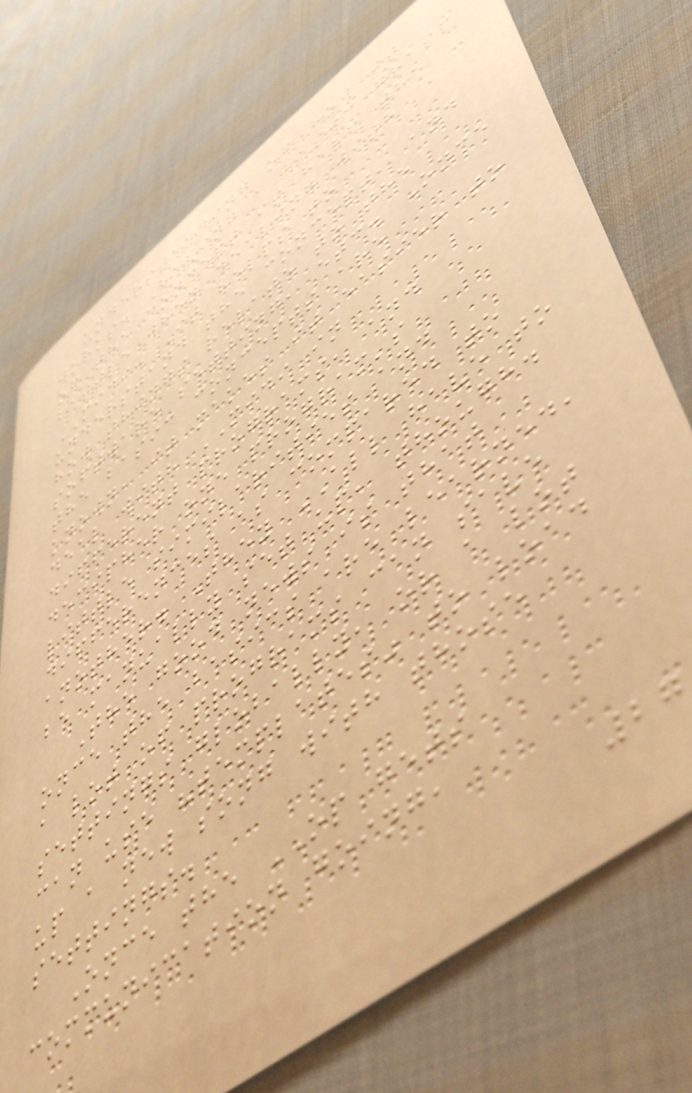understanding of how it
works. Having a basic grasp
of the concept is half the
battle when dealing with
MIDI. It helps to
understand the concept, and
how things relate to the
software setting, etc. Once
the basic concepts are
known, it makes it easier to
deal with MIDI in
different programs, and
decipher one program's
little similarities and
differences as compared to
another. They ALL have to
be manually set up, though.
The good news is that
once the basics are learned,
a lot of programs can save
settings globally, or a lot
can use "templates" to load
up a new song with those
settings.
Once the OP gets
communication going,
27
